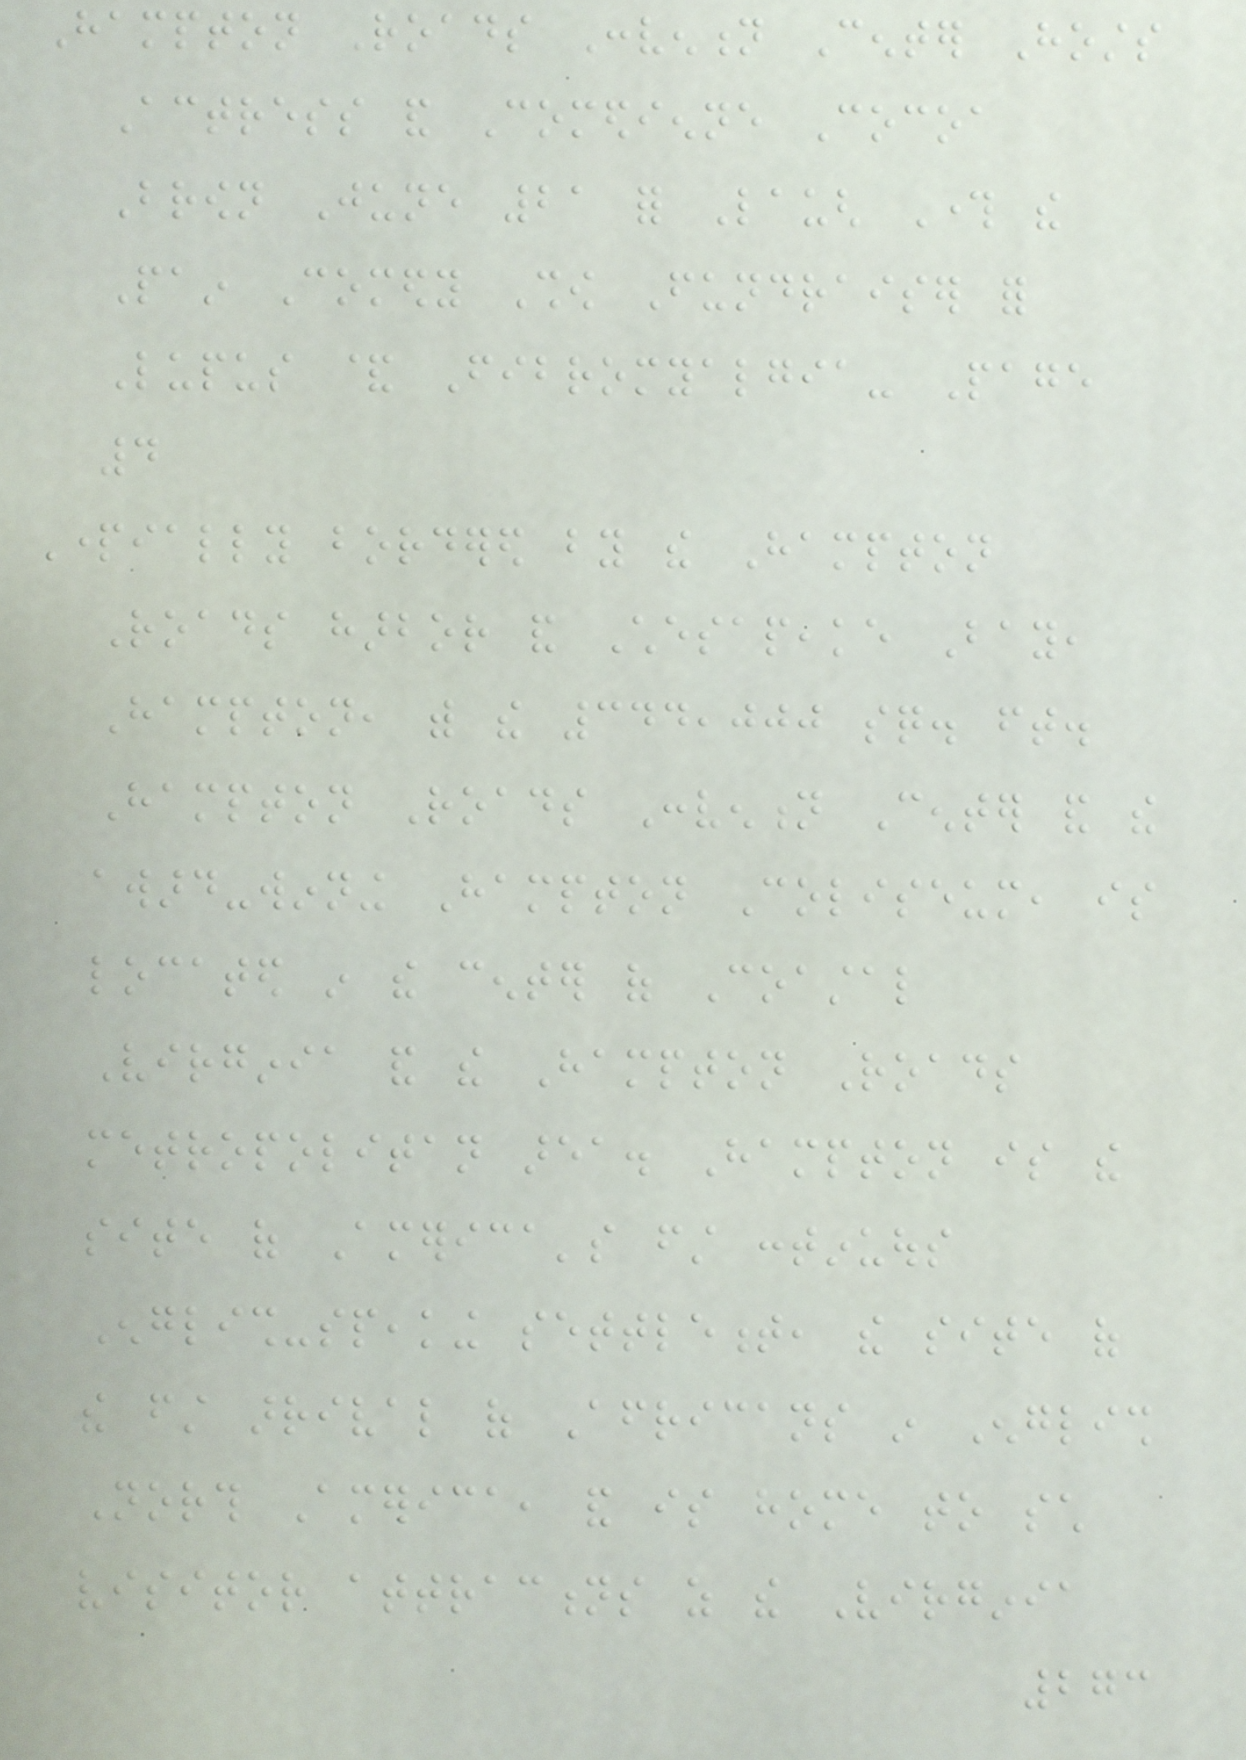Hampton Roads Convention Center Hosts
Actress and Comedienne Cocoa
Brown June 21 for Laugh Through the
Pain Comedy Show Fundraiser for
Lupus & Fibromyalgia- Page
4
Partially bordered by the Hampton
Roads harbor and Chesapeake Bay,
Hampton, with the 344,000 sq. ft.
Hampton Roads Convention Center and the
award-winning Hampton Coliseum, is
located in the center of Coastal
Virginia and the Hampton Roads
metropolitan area. Hampton is the
site of America's first continuous
English-speaking settlement, the site of
the first arrival of Africans in English
North America, and is home to such
visitor attractions as the Virginia
273
